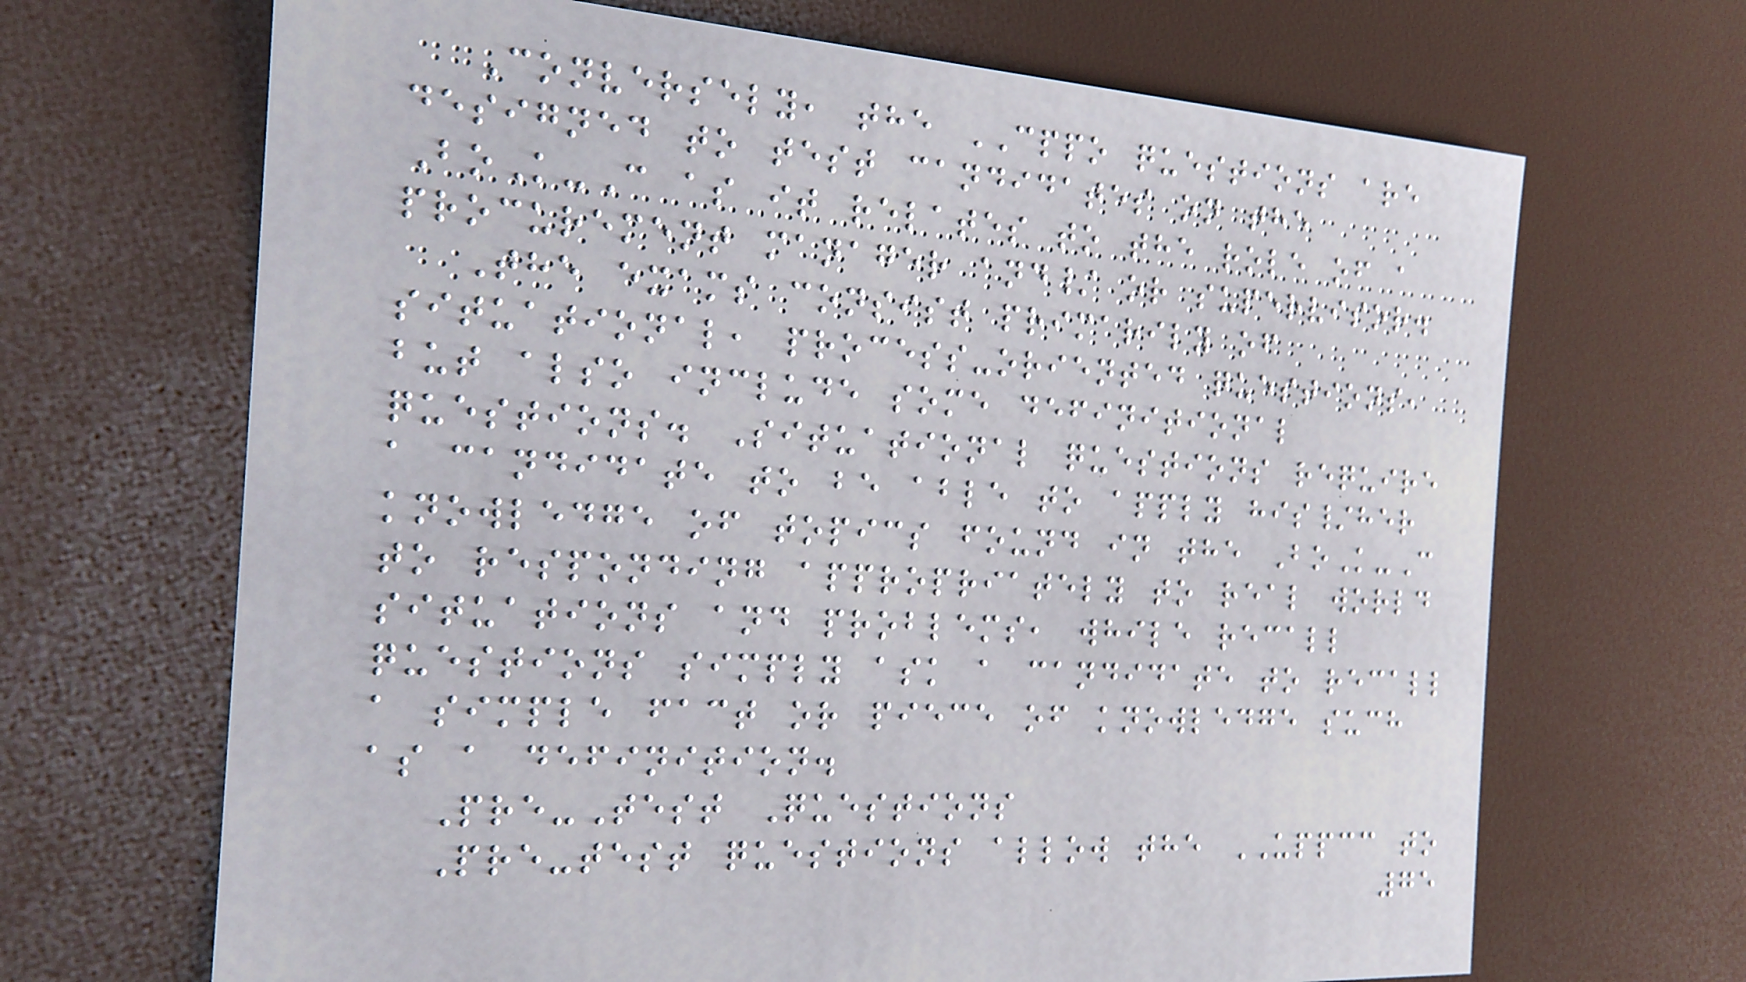Conversely, the CPPO questions are
designed to test candidates on the
BoK-C as it relates to the role of a
procurement manager and/ or supervisor.
The exams consist primarily of
situational, process-oriented questions,
but also include some definitional
questions. Situational questions require
a candidate to be able to apply his/her
knowledge of topics found in the BoK-C
to responding appropriately to real world
situations and problems, while recall
questions simply ask a candidate to recall
a simple fact or piece of knowledge such
as a definition.
Pre-Test Questions
Pre-test questions allow the UPPCC to
75
